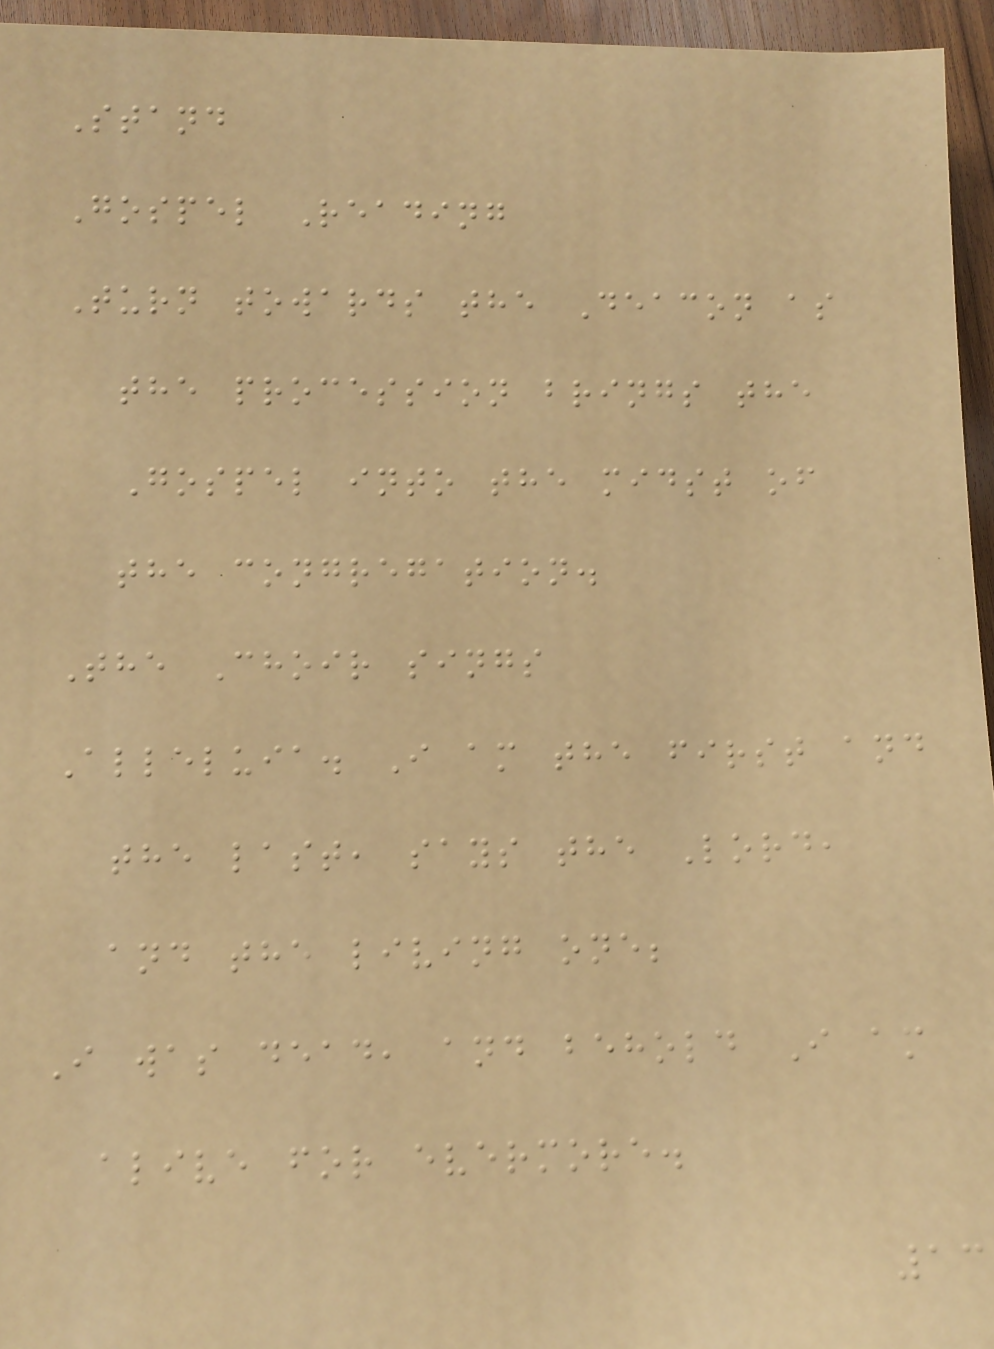Stand
Gospel Reading
Turn towards the Deacon as
the procession brings the
Gospel into the midst of
the congregation.
The Choir sings
Alleluia. I am the first and
the last, says the Lord,
and the living one;
I was dead, and behold I am
alive for evermore.
13
